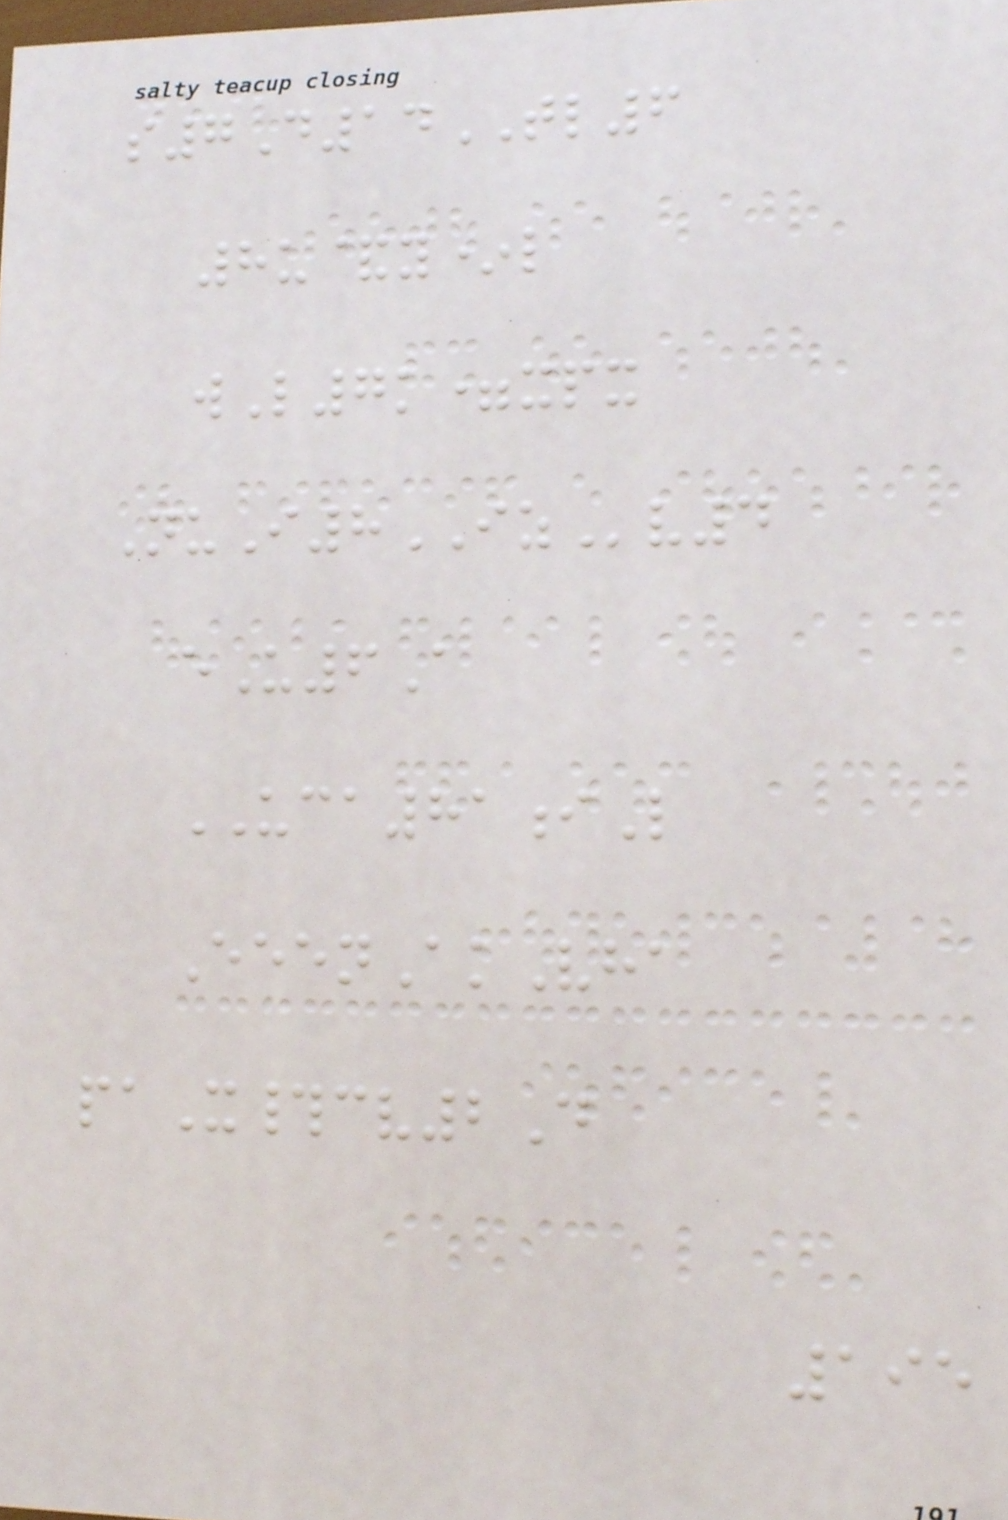s7D14TL6
8u&y*l
wL7k=xpx
NuI8IZv4
eU6A
UCA81iL
EeenAkVha
paX#cv2D
195
